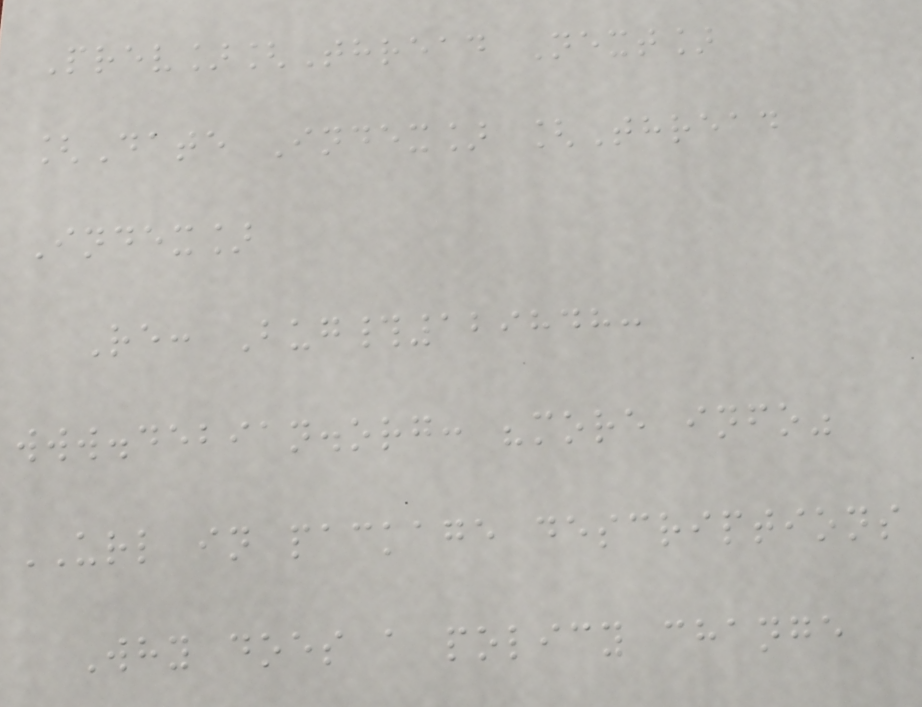Prev][Thread Next]
[Date Index] [Thread
Index]
Re: Bug#129848:
www.debian.org: "more info"
URL in package descriptions
Why does a policy change
